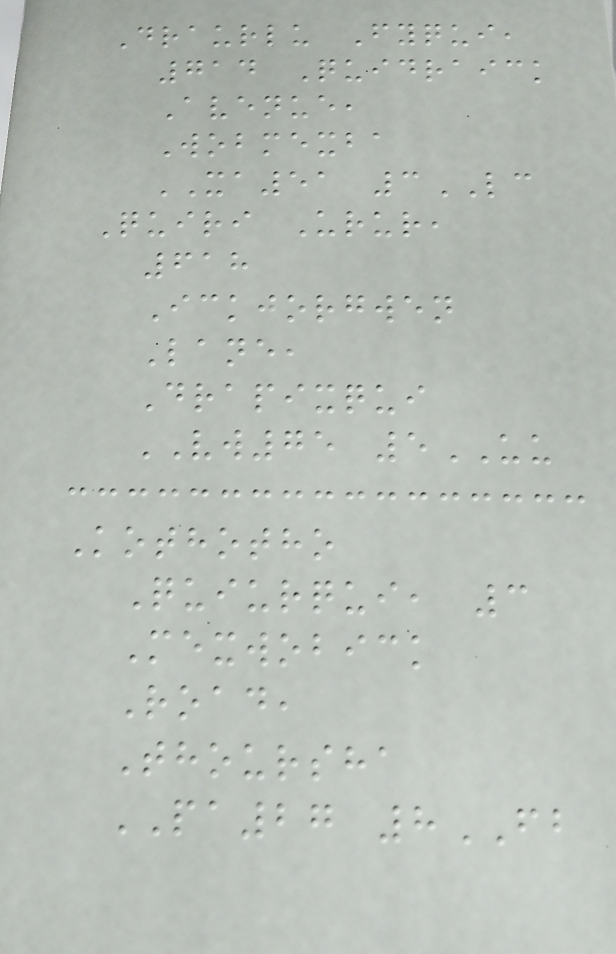Draurlu Fyqui,
714 Quidraick
Avenue,
Wobmexba
XA51 3LC
Quiri Urur,
618
Ickjorgwen
Lane,
Drapixqui
VW75 5UU
Kothotho
Quiurqui, 3
Mexwobick
Road,
Thoursha
PA27 8FB
